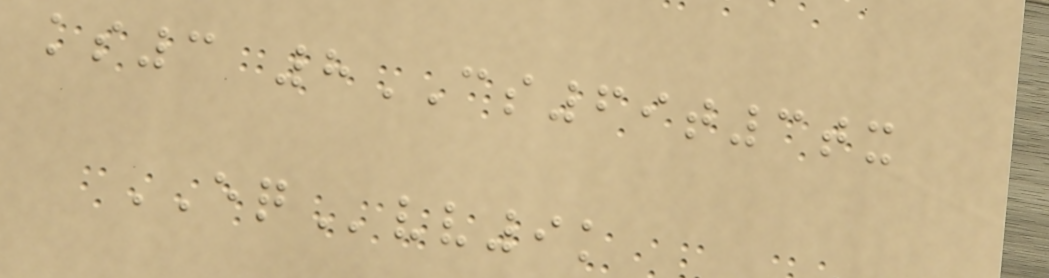ks3 8CS69t3tx
EQvv9k
